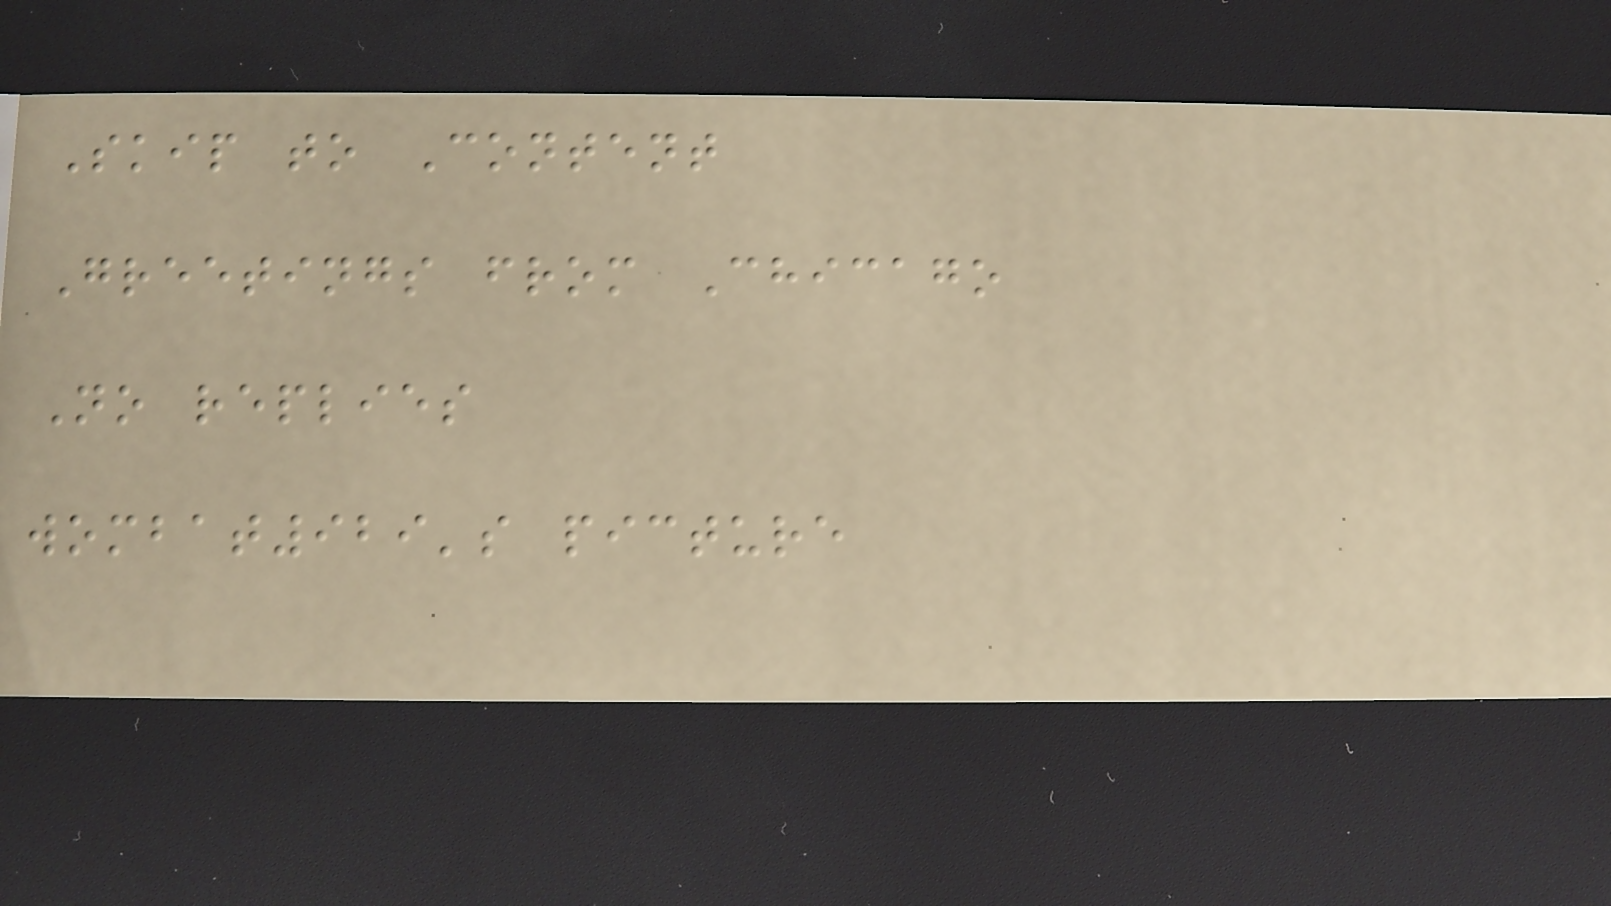Skip to Content
Greetings from Chicago
No replies
wombat929's picture
